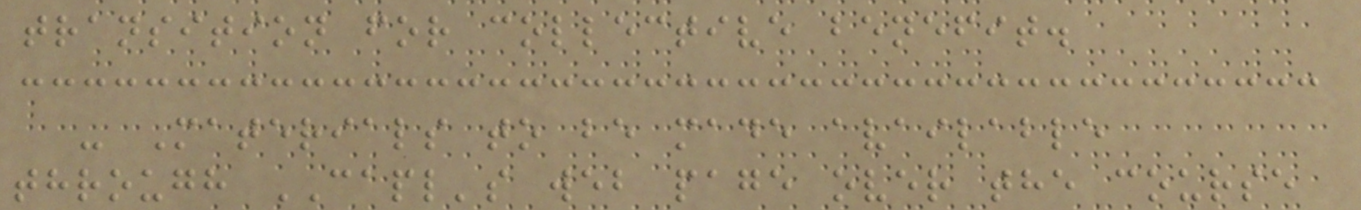transition for collective benefit.
- Materials to be made available
through CAPL's web page over the course
